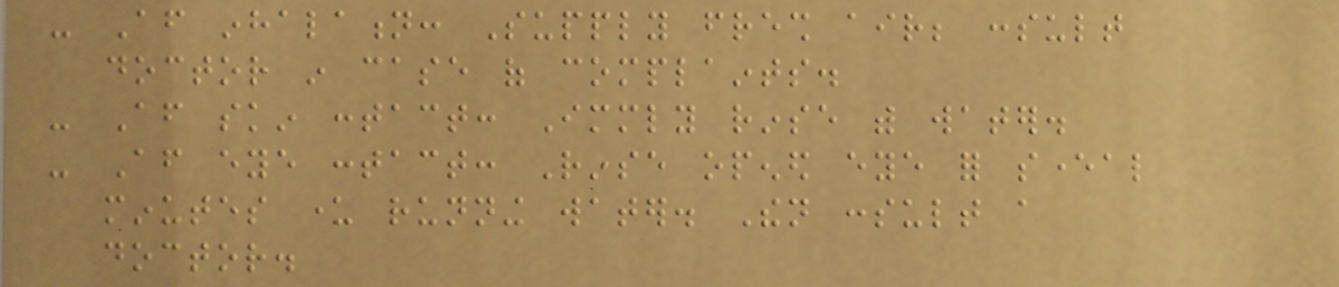- After inhalation: Supply fresh air; consult
doctor in case of complaints.
- After skin contact: Immediately rinse with water.
- After eye contact: Rinse opened eye for several
minutes under running water. Then consult a
doctor.
